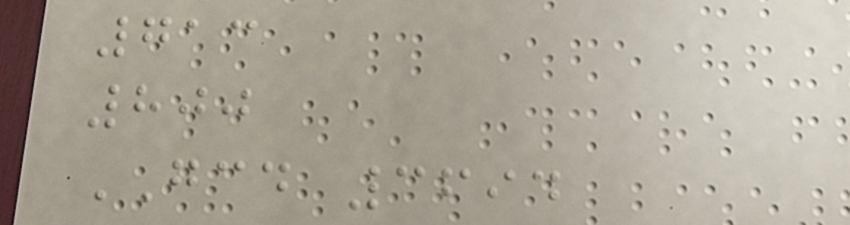713
800
GCD 3694
